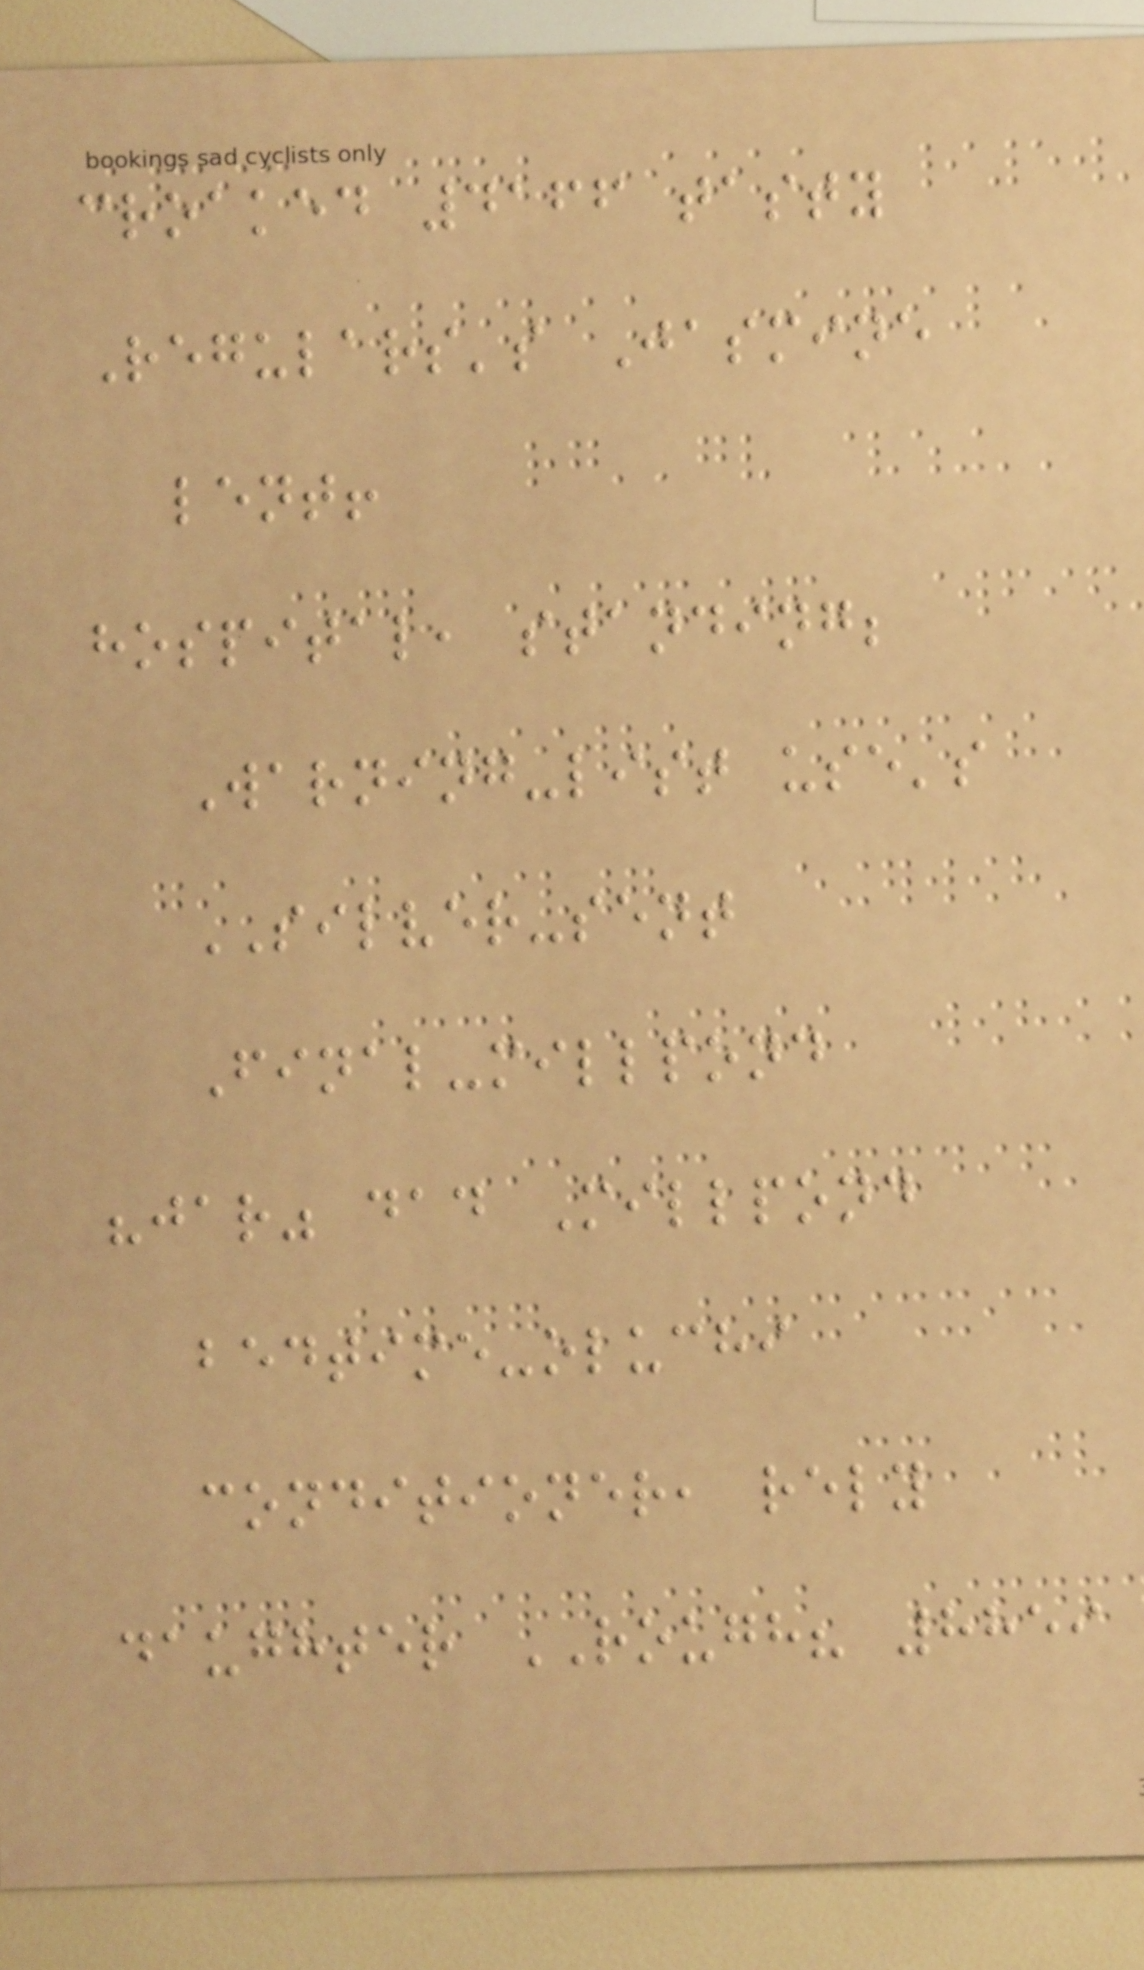croaked 4166 tasty
Regulars's Jasmine
lent!
hospital, standing;
Warning-list use's
SILVER-sent
Final-millpond
"jar" dad Millpond
bedtime-oluchi
conditioner, rely
daughter ROUGH? 8859
